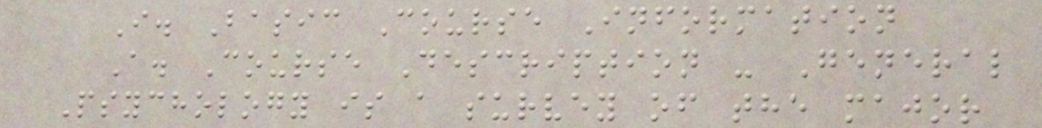I. Basic Course Information
A. Course Description - General
Psychology is a survey of the major
